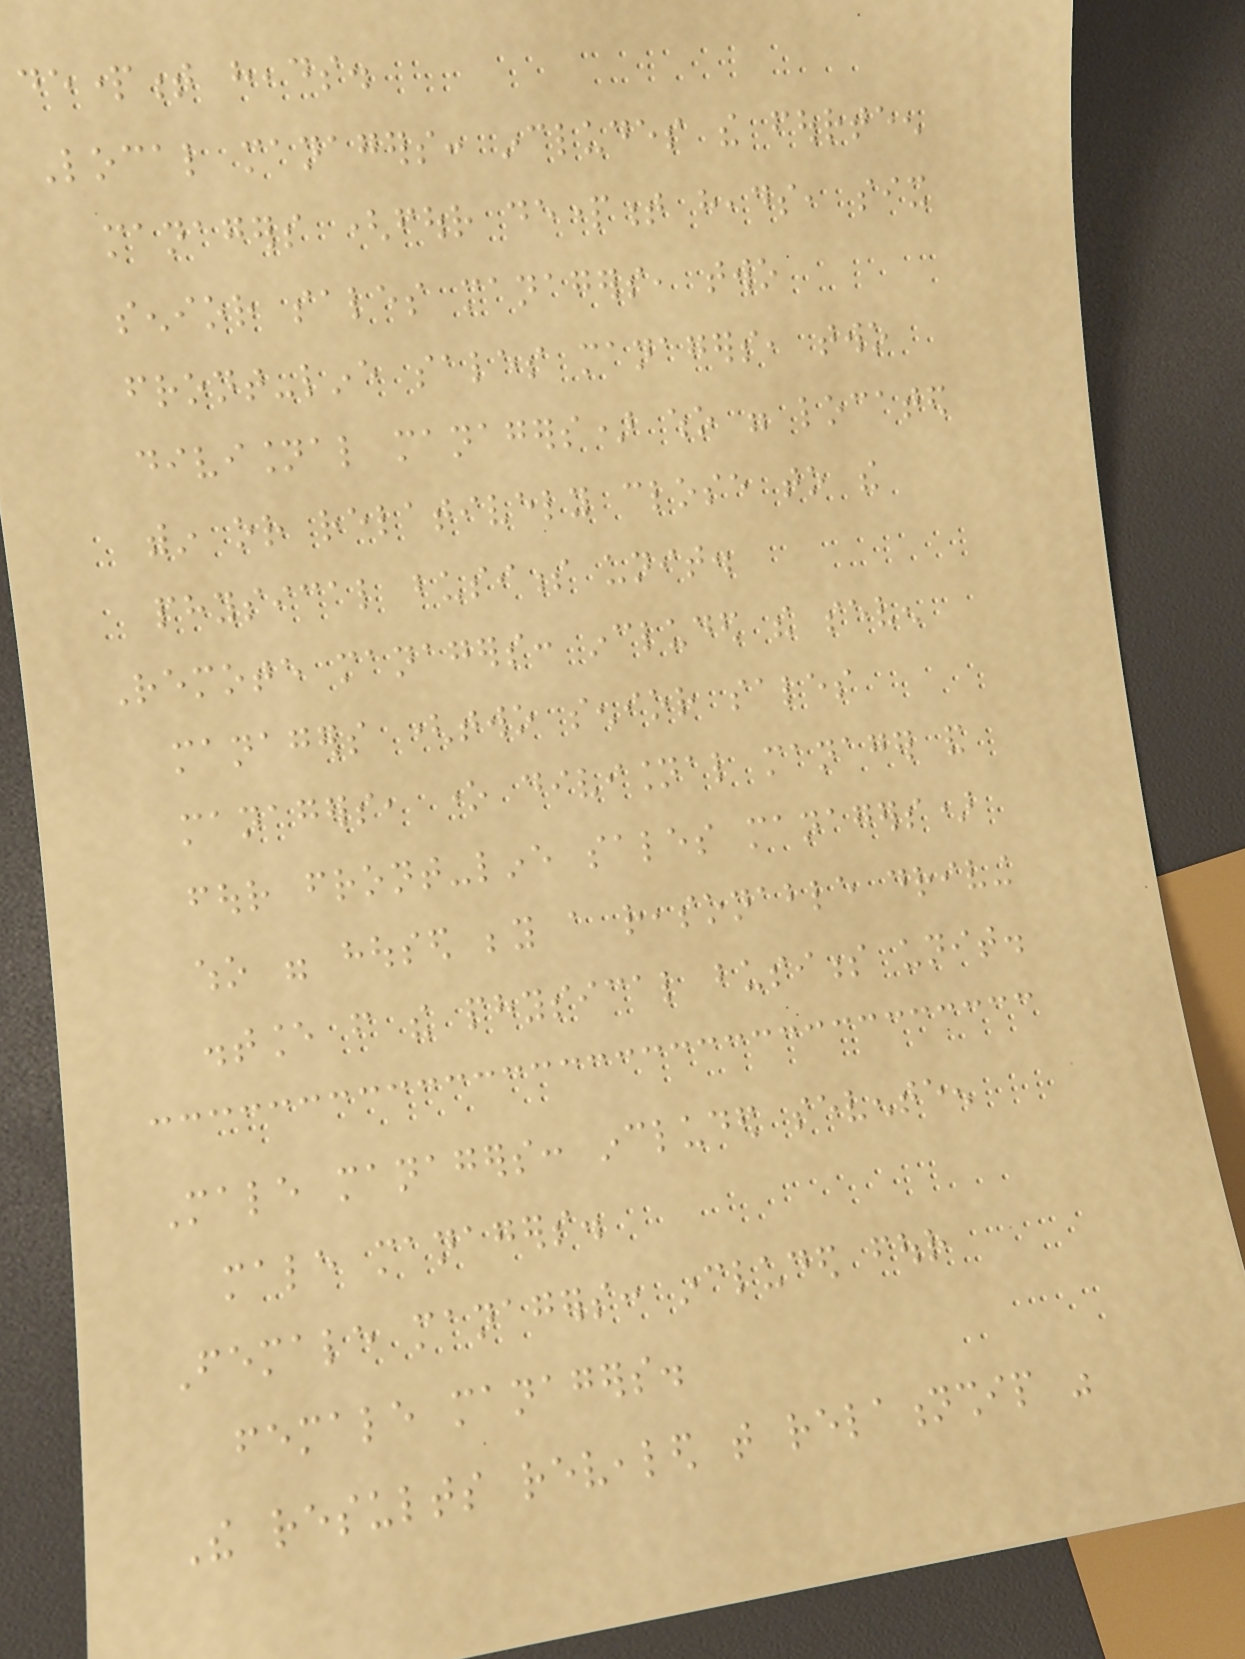department heads.
Local managers: includes the fourteen
managers (four department heads, six
senior sales managers, two
front-line sales managers, two
divisional managers) who were located
within or relatively close to the
physical business unit.
Remote managers: included the seven
managers (two senior sales
managers, one divisional manager and
four front-line sales managers)
who were housed beyond a reasonable driving
distance from the physical business unit.
Male managers: included seventeen
male managers.
Female managers: included four
female managers.
The results revealed that relationship was
